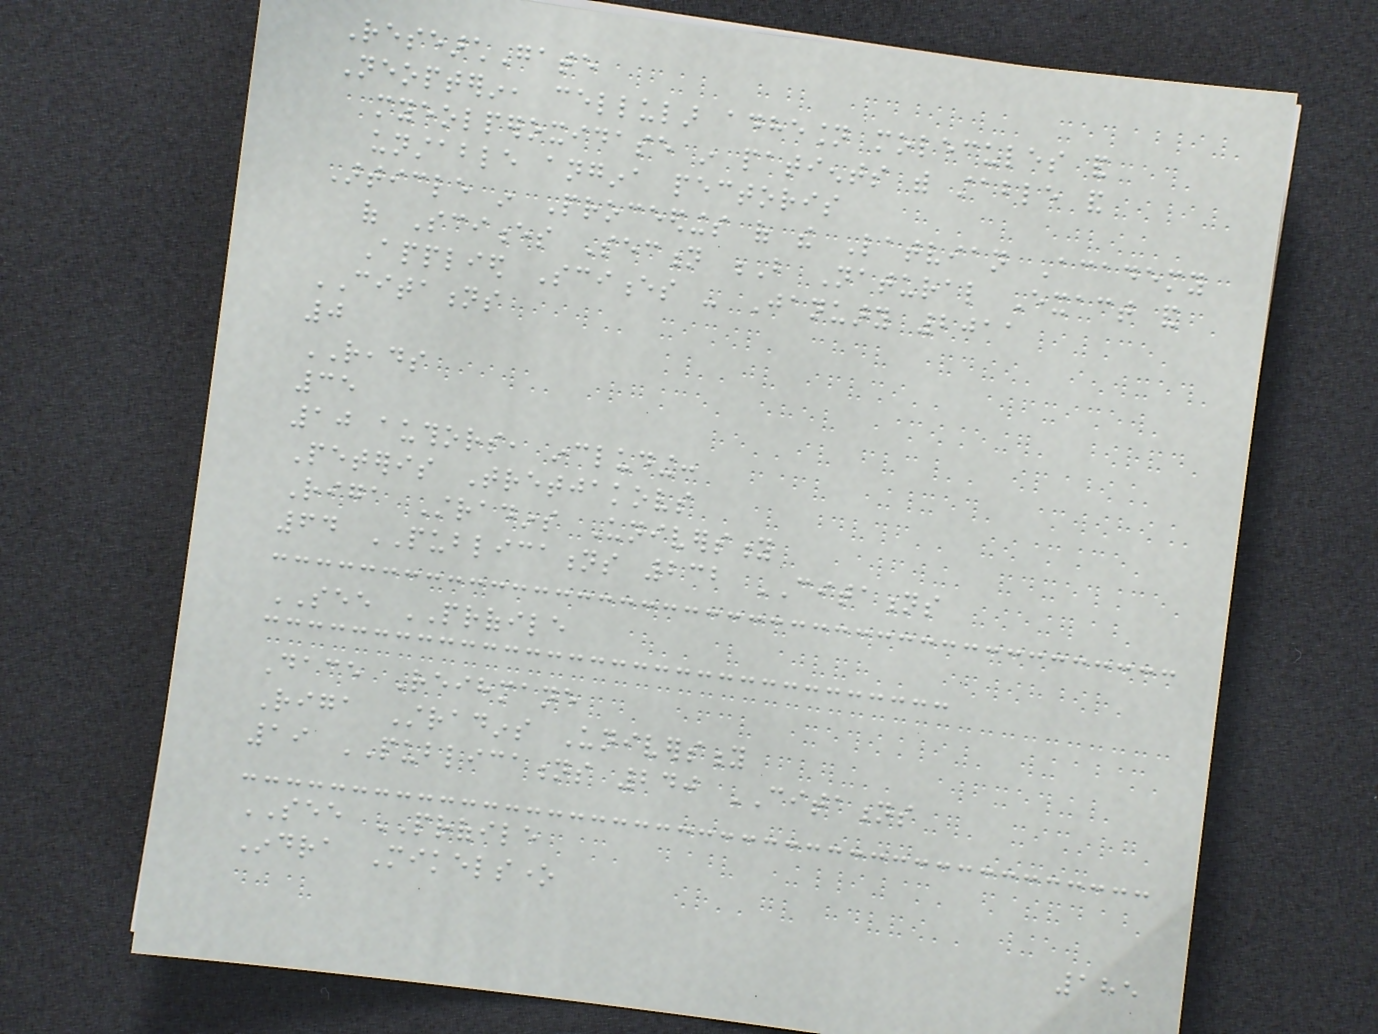ResearchGate
Neopterin, cellular adhesion molecules and
myeolperoxidase in patients with stable and
unstable angina pectoris
Article in Proceedings of the Latvian Academy
of Sciences Section B Natural Exact and
Applied Sciences - January 2011
CITATIONS
0
READS
35
10 authors, including:
Peteris Tretjakovs
Riga Stradins University
64 PUBLICATIONS 232 CITATIONS
SEE PROFILE
Dace Reihmane
Riga Stradins University
19 PUBLICATIONS 240 CITATIONS
SEE PROFILE
Indra Mikelsone
185
